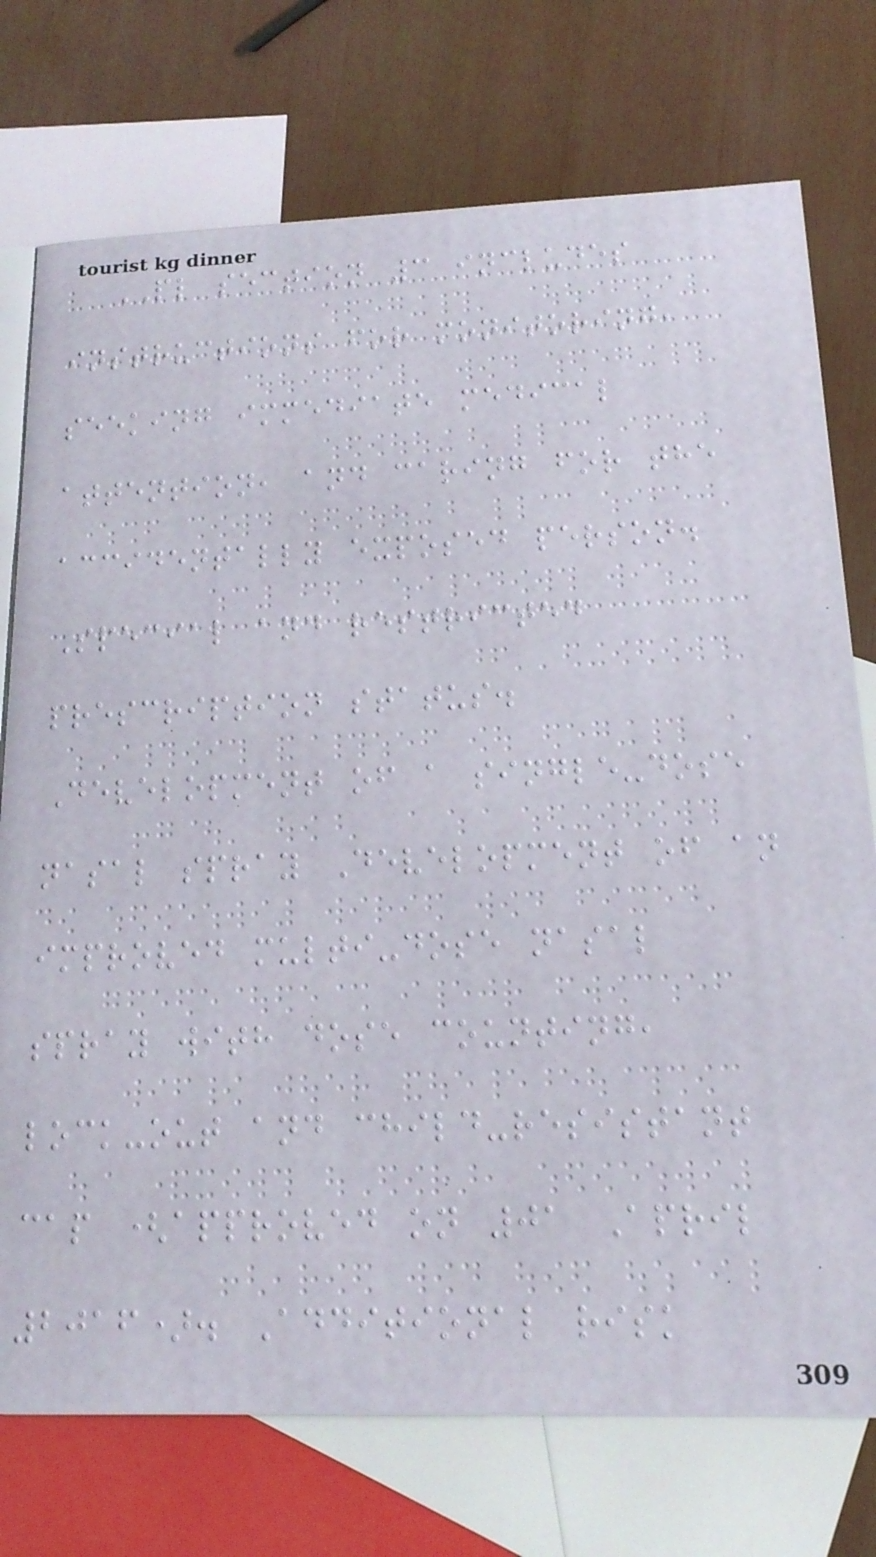PL section 3 includes
instructions for monitoring,
seeking immediate medical
attention, and caring for the
accidentally exposed person.
Special and restricted
prescription status.
Development of a single-dose
nasal spray Development of an
improved multi-dose nasal
spray with dose counting,
lock-out and child-resistant
cap (approved on 01 April
2016). Additional risk
